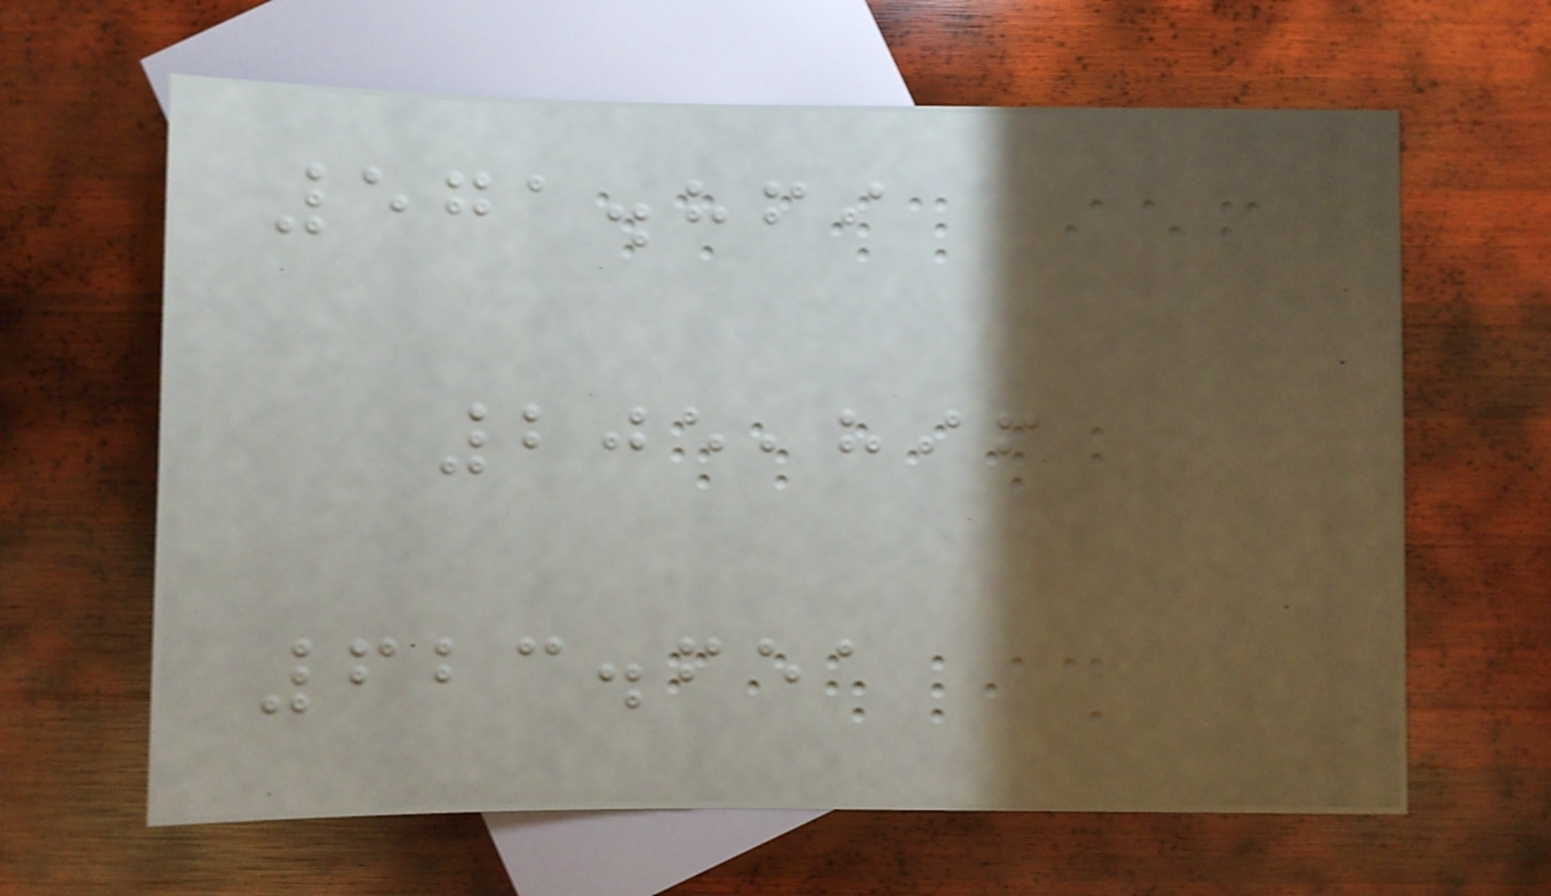571.869
205,896
623.651
